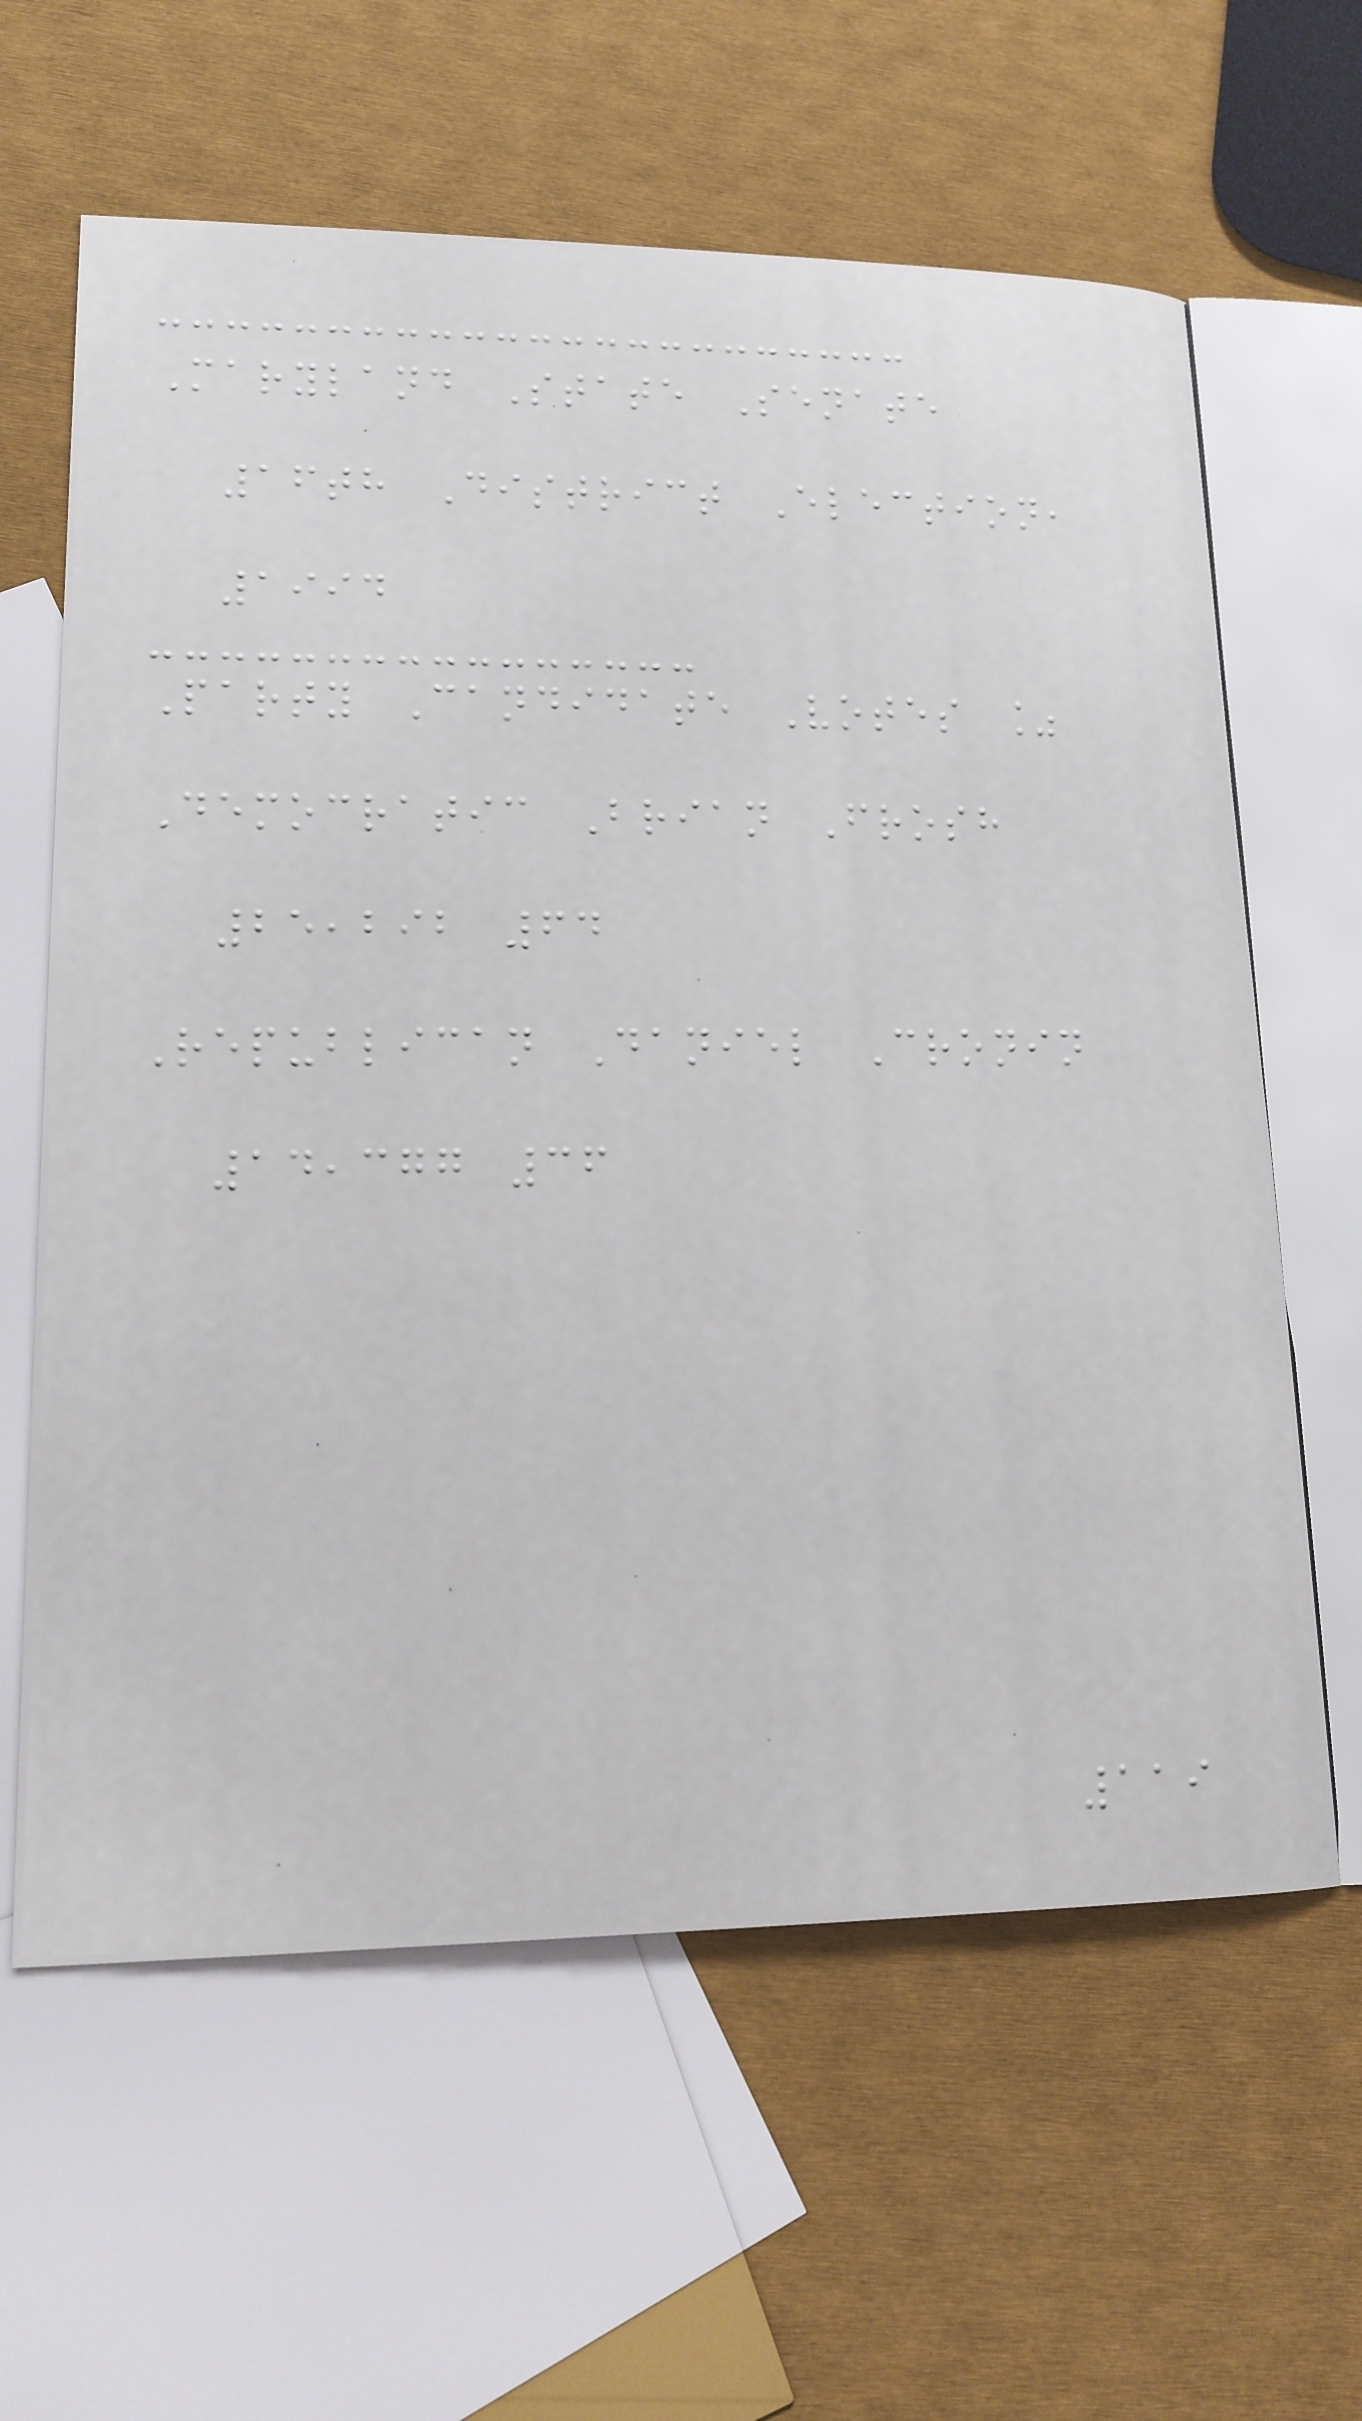Maryland State Senate
16th District Election,
1994
Party Candidate Votes %
Democratic Brian Frosh
25,292 64
Republican Daniel Cronin
14,377 36
119
